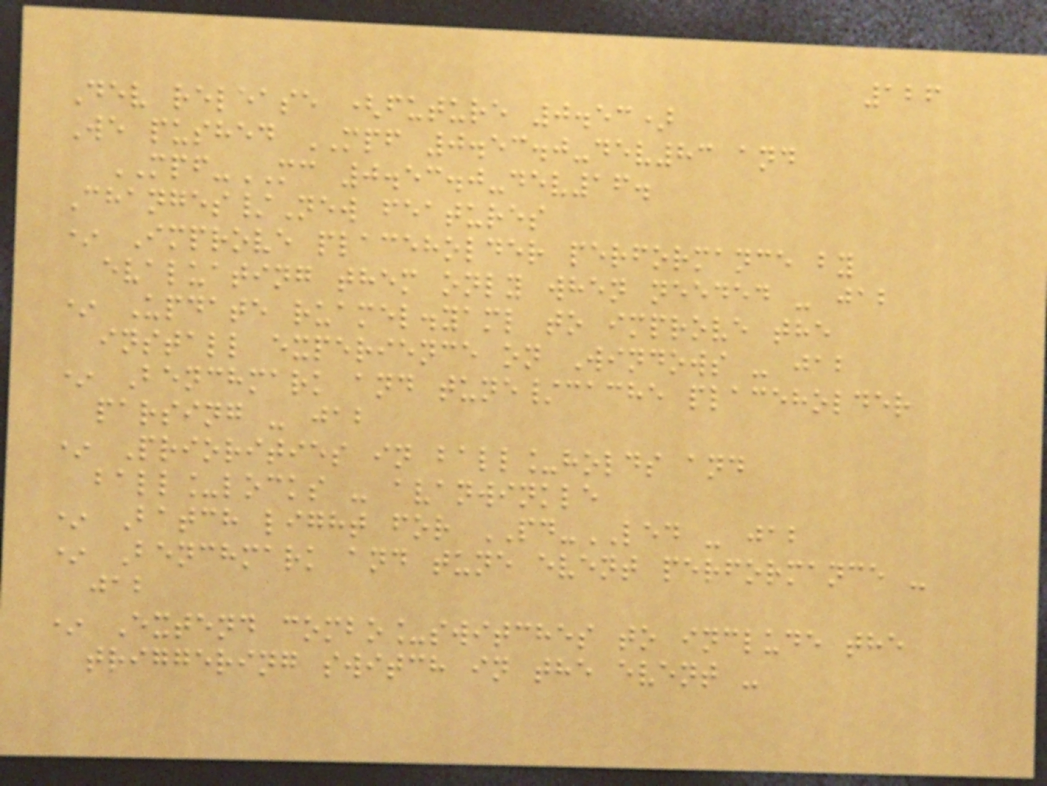126
Dev release (future 0.53)
We pushed MPF 0.53.0-dev83 and
MPF-MC 0.53.0-dev16.
Changes/New features
* Improve placeholder performance by
evaluating them only when needed - jab
* Update ruamel.yaml to improve the
install experience on Windows - jab
* Benchmark and tune/cache placeholder
parsing - jab
* Priorities in ball_holds and
ball_locks - avanwinkle
* Batch light for PD-LED - jab
* Benchmark and tune event performance -
jab
* Extend combo_switches to include the
triggering switch in the event -
